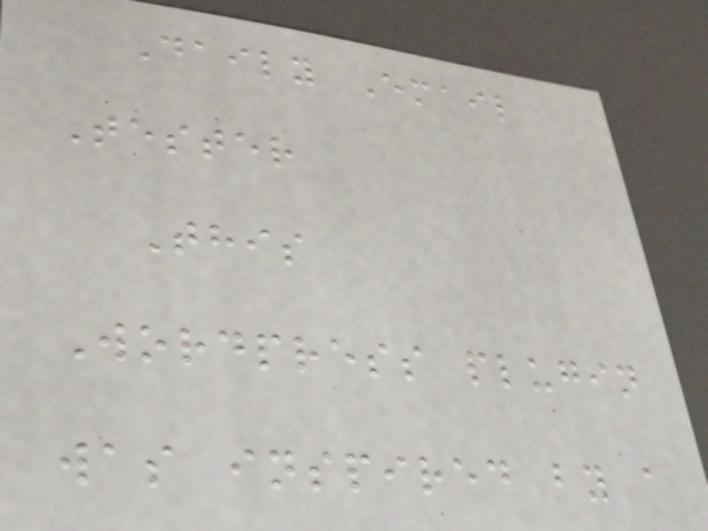Daily Email
Tester
This
Wordpress plugin
was inspired by a
